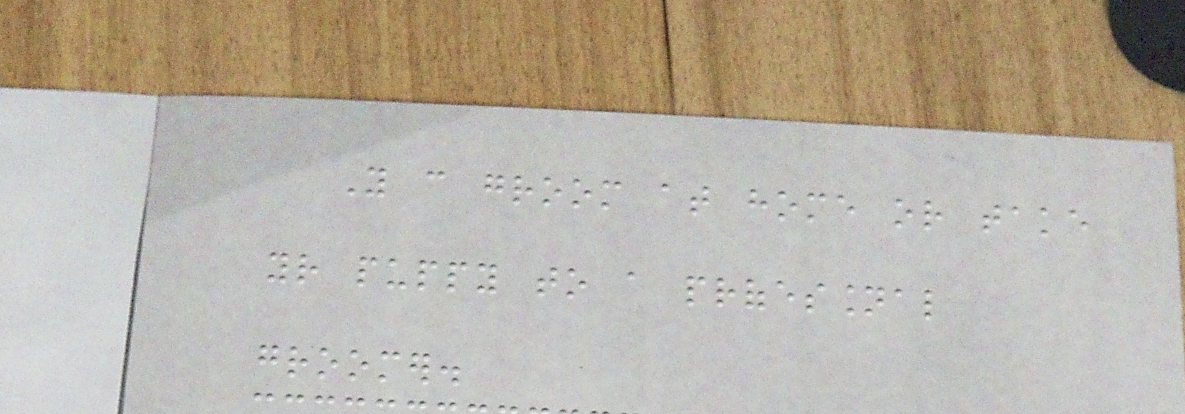You can groom at home or take
your puppy to a professional
groomer.
